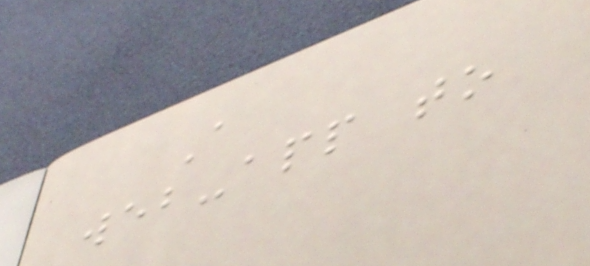A
web-app to
